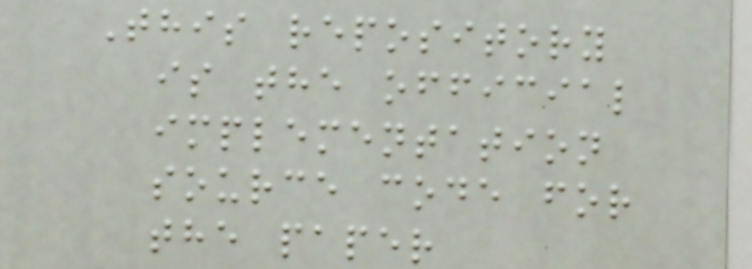This repository
is the official
implementation
source code for
the paper
